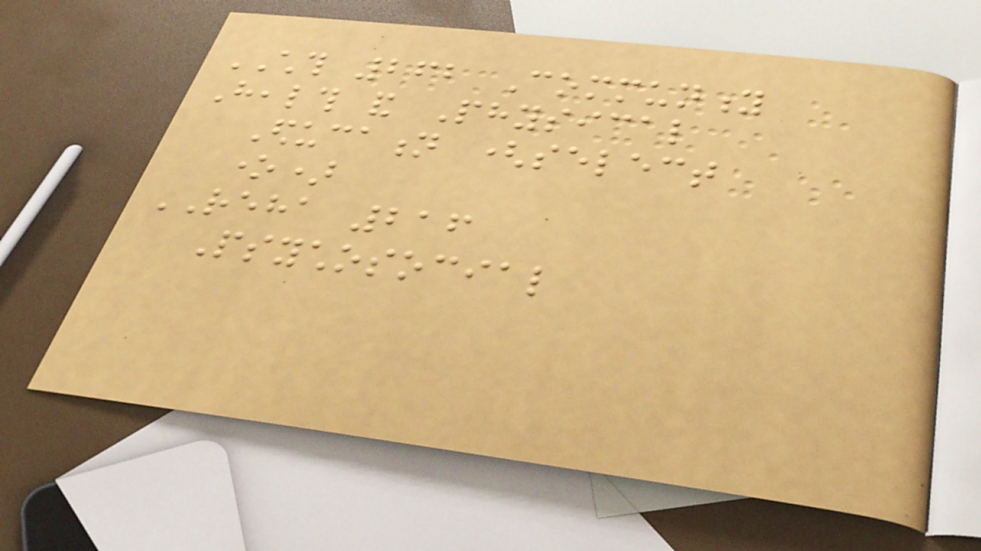CHTH 262 Community
Health and Physical
Education (select
one)
REHA 216
Psychosocial
